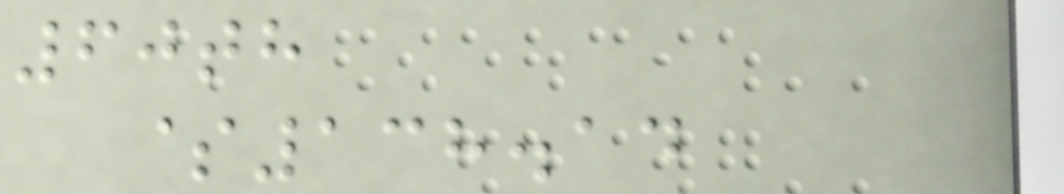60th
$138.14
